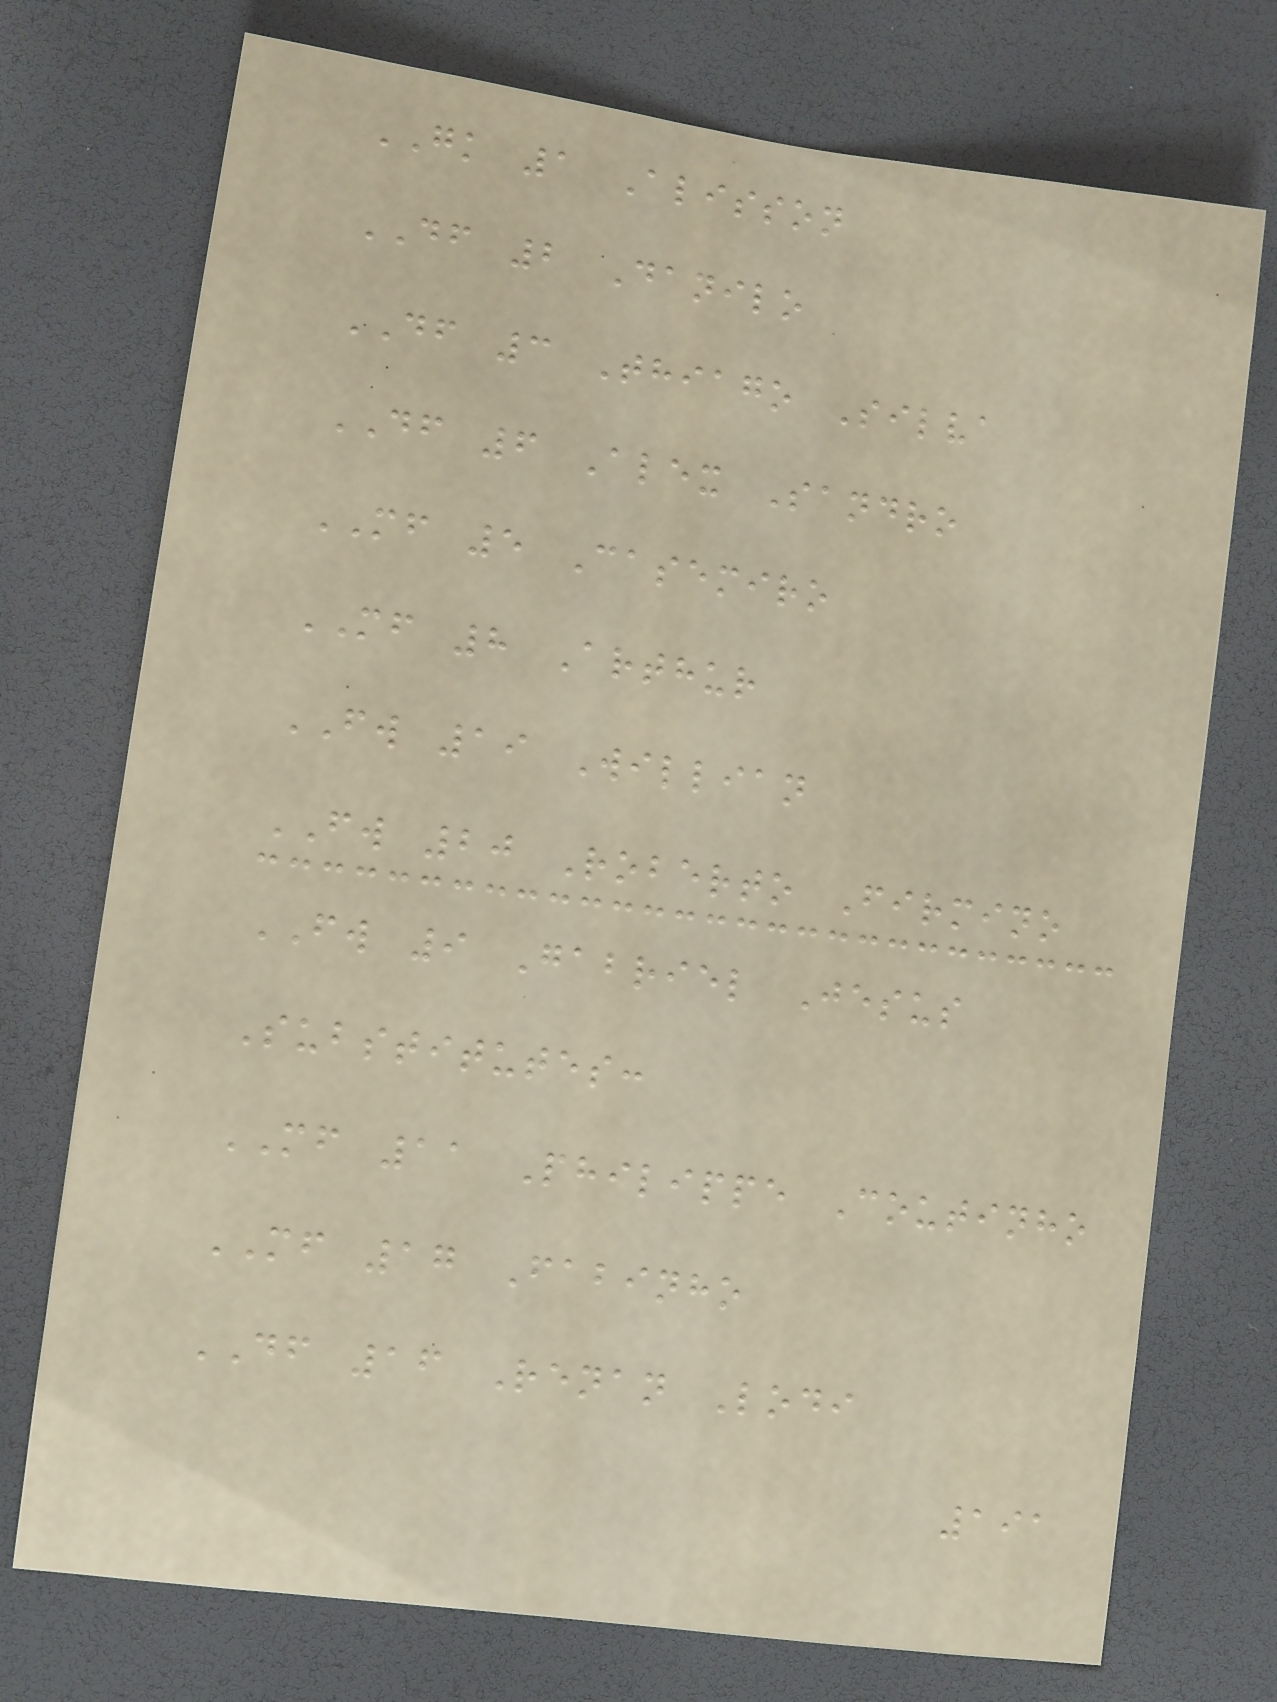GK 1 Alisson
DF 2 Danilo
DF 3 Thiago Silva
DF 6 Alex Sandro
MF 5 Casemiro
MF 8 Arthur
FW 19 Willian
FW 20 Roberto Firmino
FW 9 Gabriel Jesus
Substitutes:
MF 11 Philippe Coutinho
MF 17 Fabinho
DF 16 Renan Lodi
191
